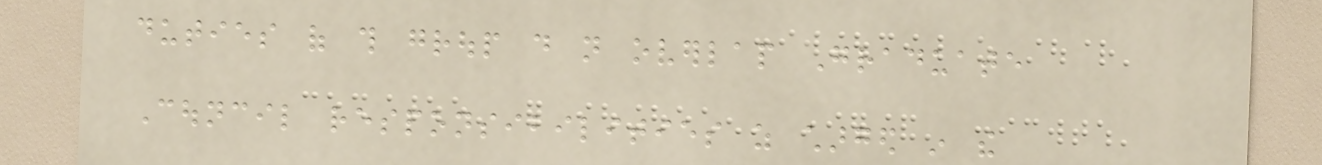duties of this group do not overlap Graduate
Council responsibilities as charged in the
